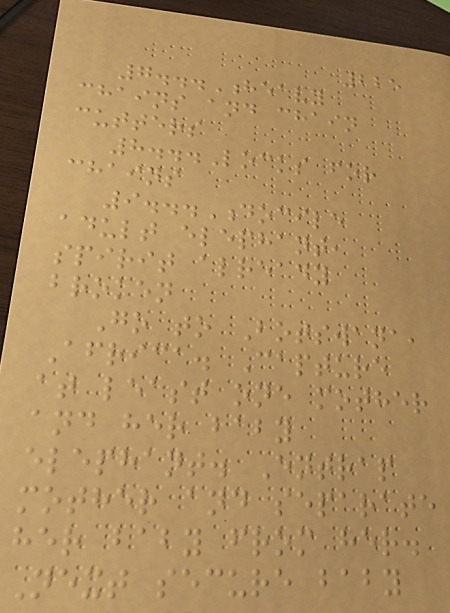225
7...Heavy
chains and chain
cutters
8...Locks for
chains
9...Docile
adult elephant,
spirit already
broken
Go to Botswana,
Africa. Capture
at least one mother
and her baby
elephant. Entrap
mother and separate
her baby from her.
Next secure baby
